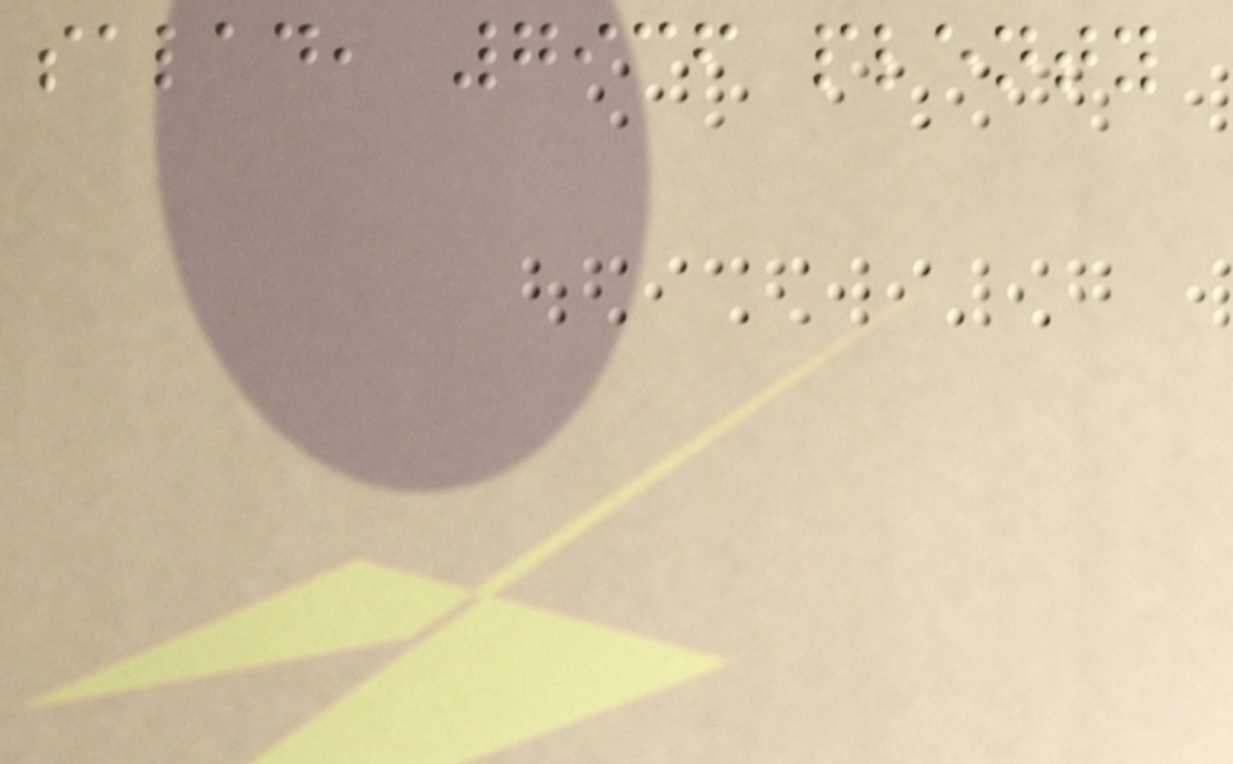salad, 7936 plenty
